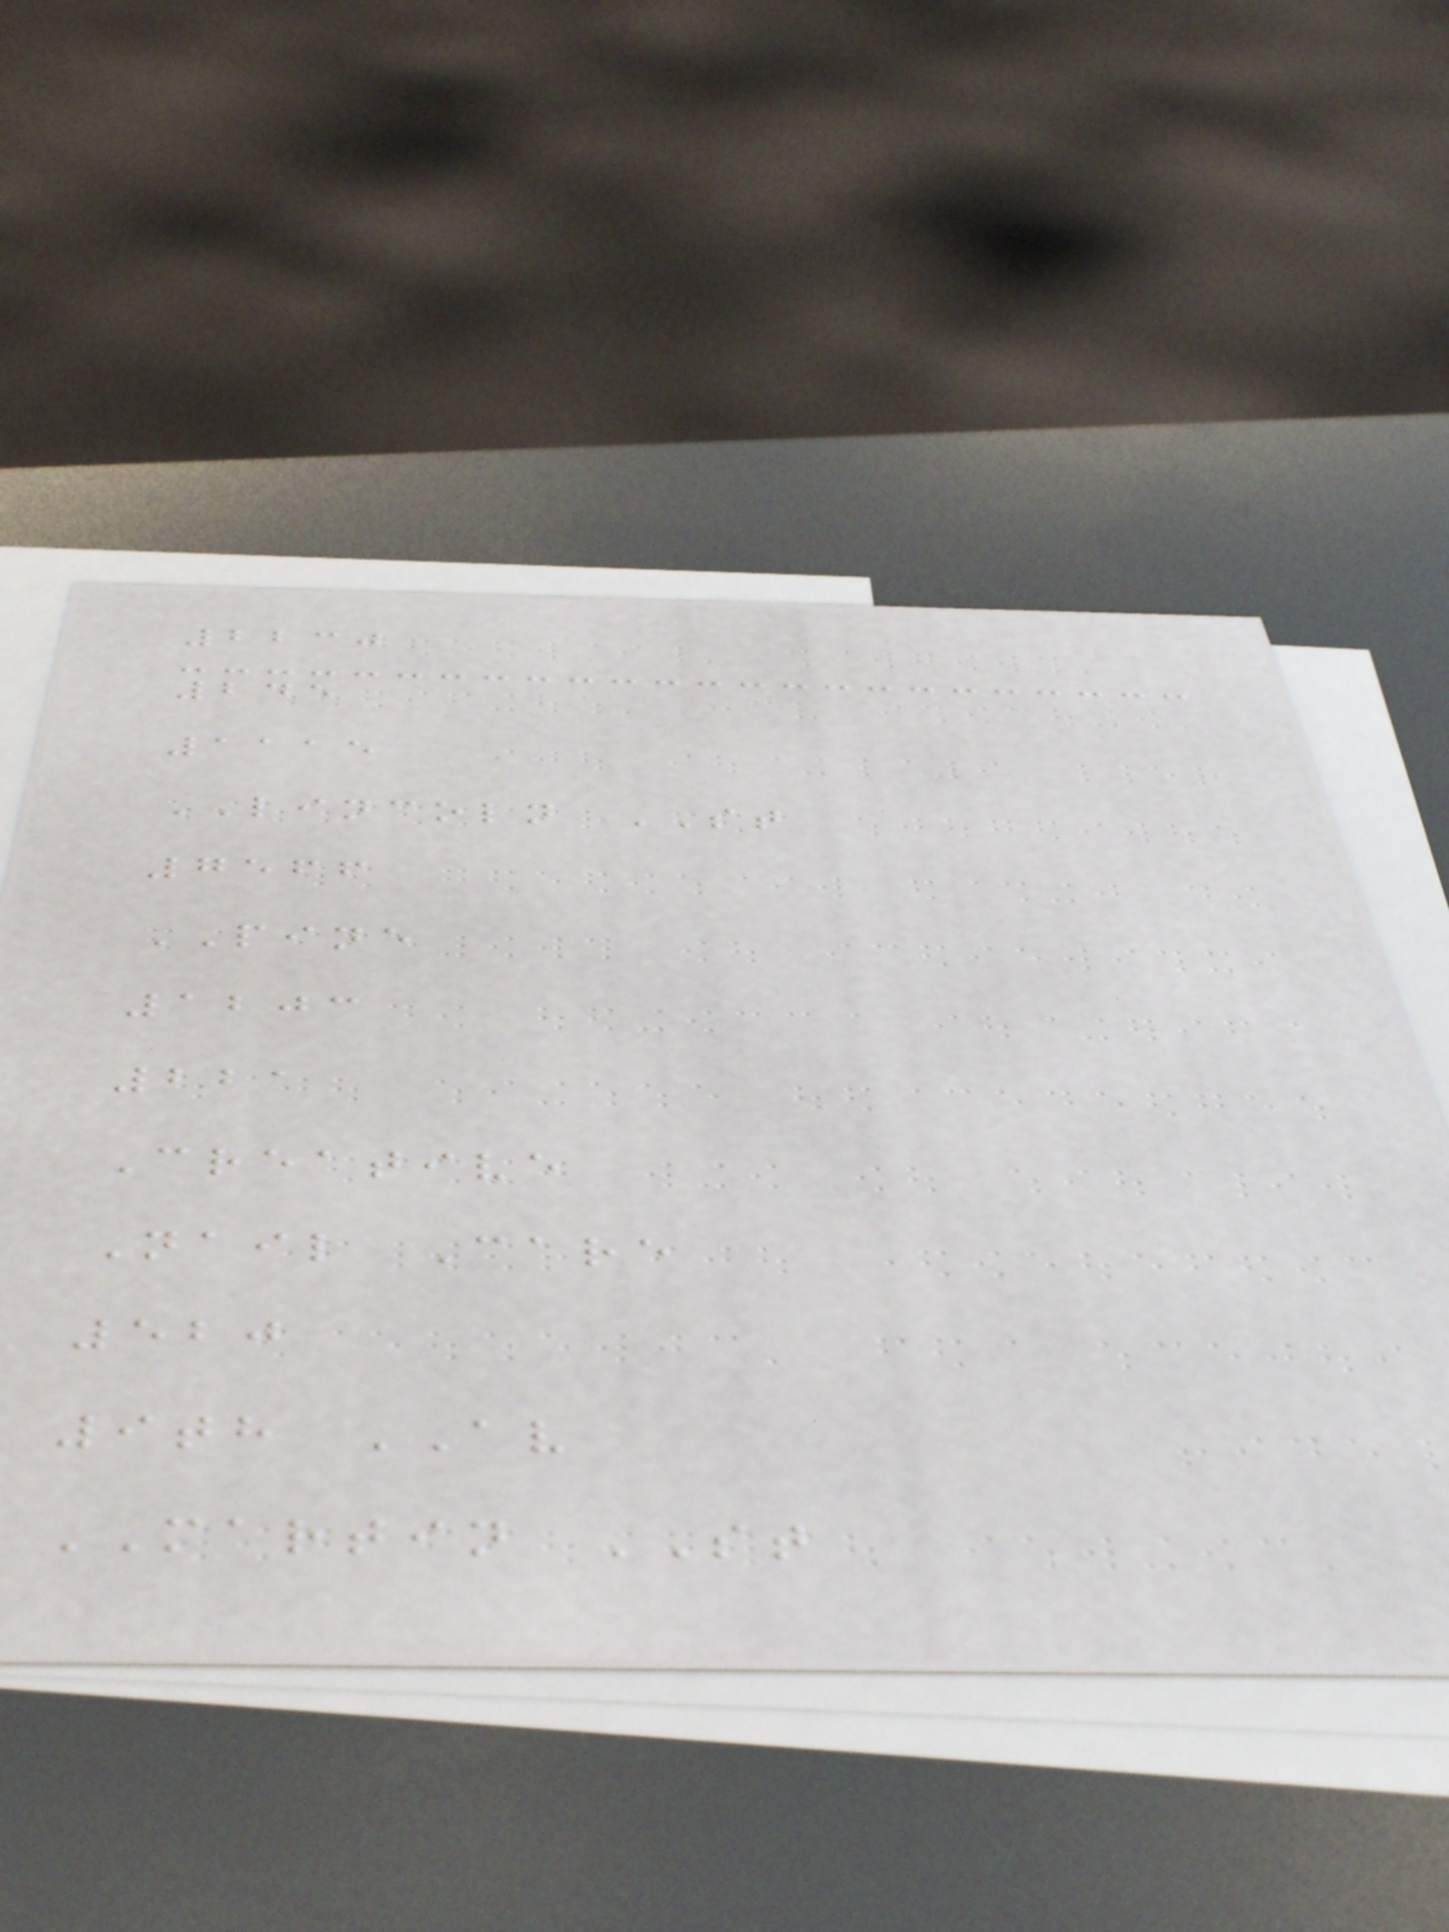2230
245
1115
LINCOLN ST
7566
PINE
1203
221
Creative
Nail Care
520
9th AV
MARTIN ST
